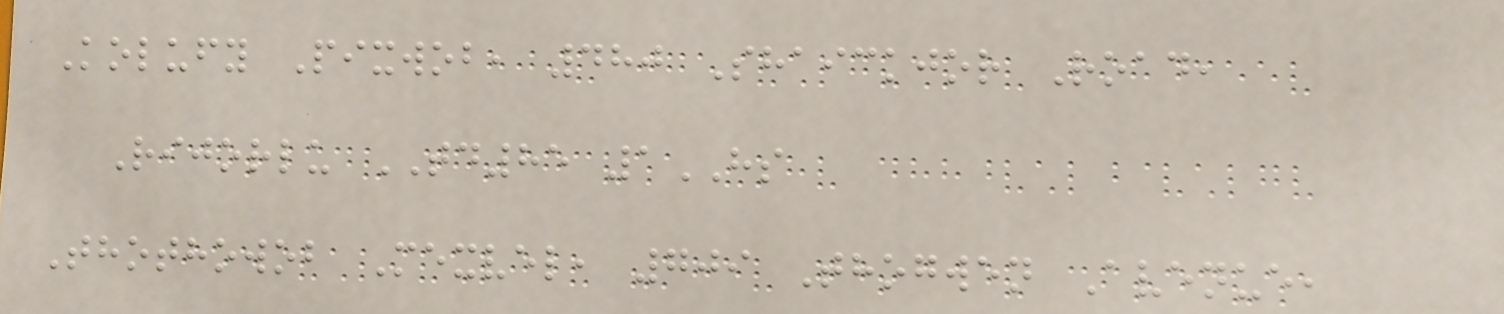Kolufy Pixwob, 480 Shaickjor Road,
Rijorlu TD85 1HS
Thothowob Mexvel, 709 Thogwen Avenue,
